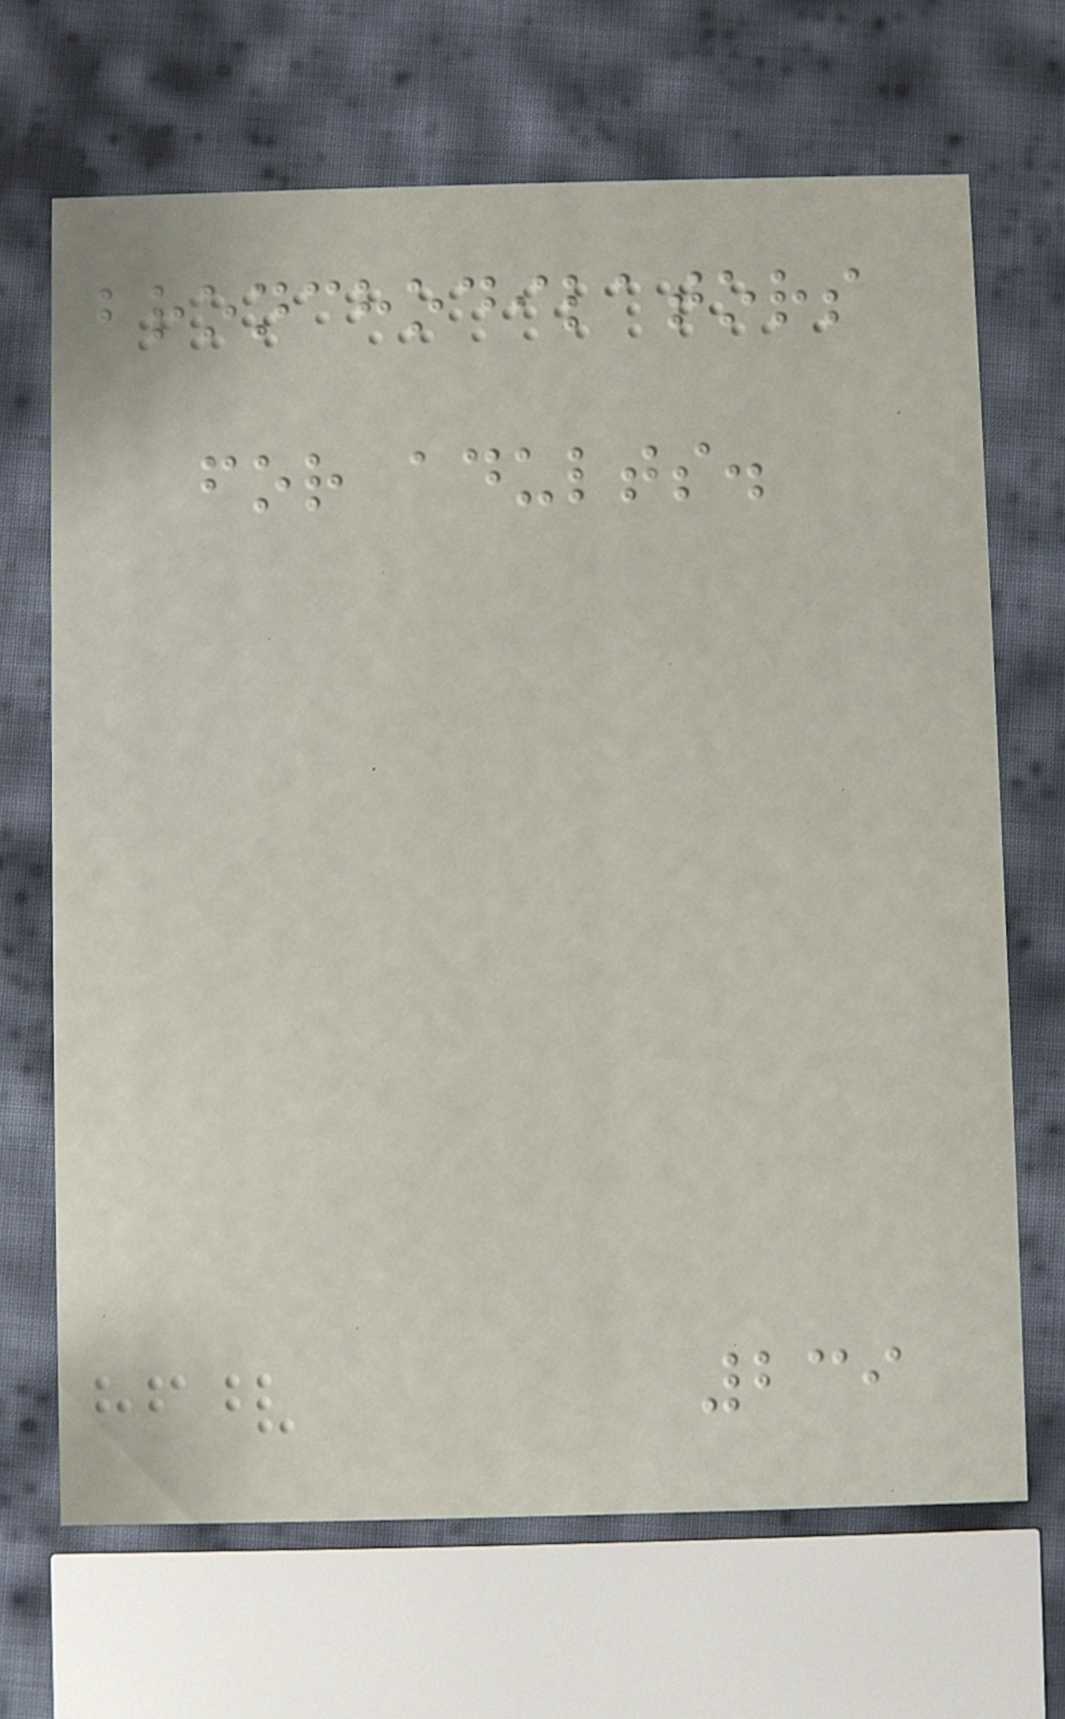bronchodilators
for adults.
239
